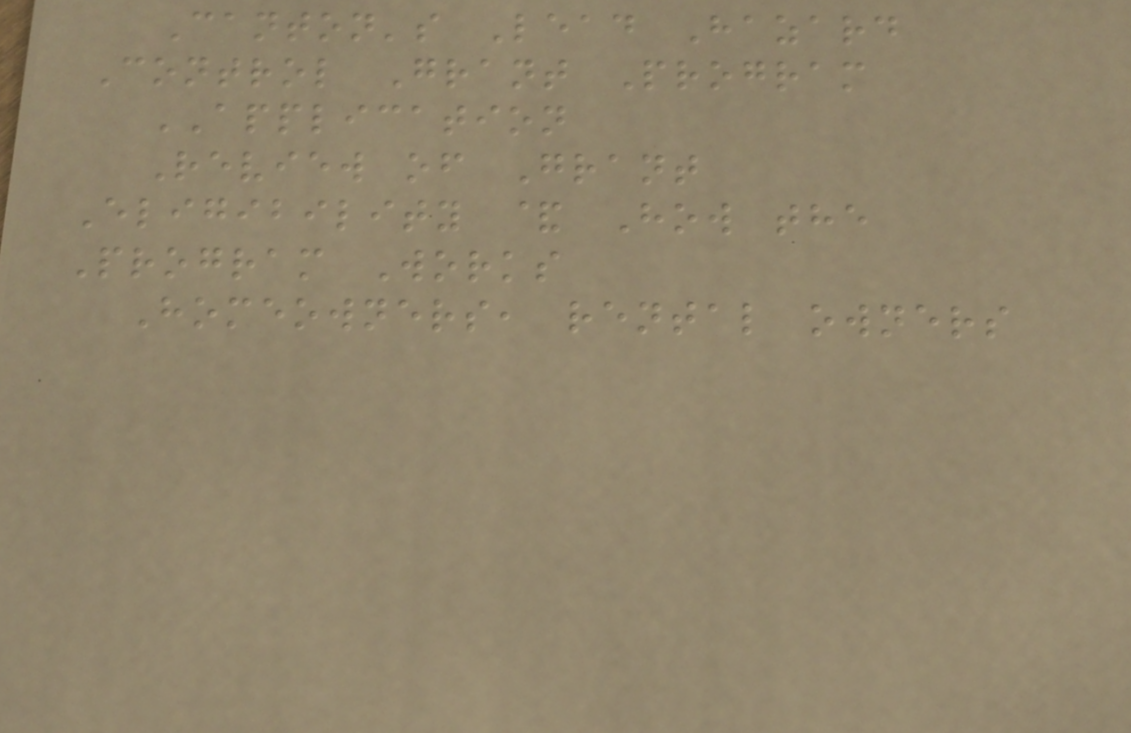Canton's Lead Hazard
Control Grant Program
APPLICATION
Review of Grant
Eligibility & How the
Program Works
Homeowners, rental owners
